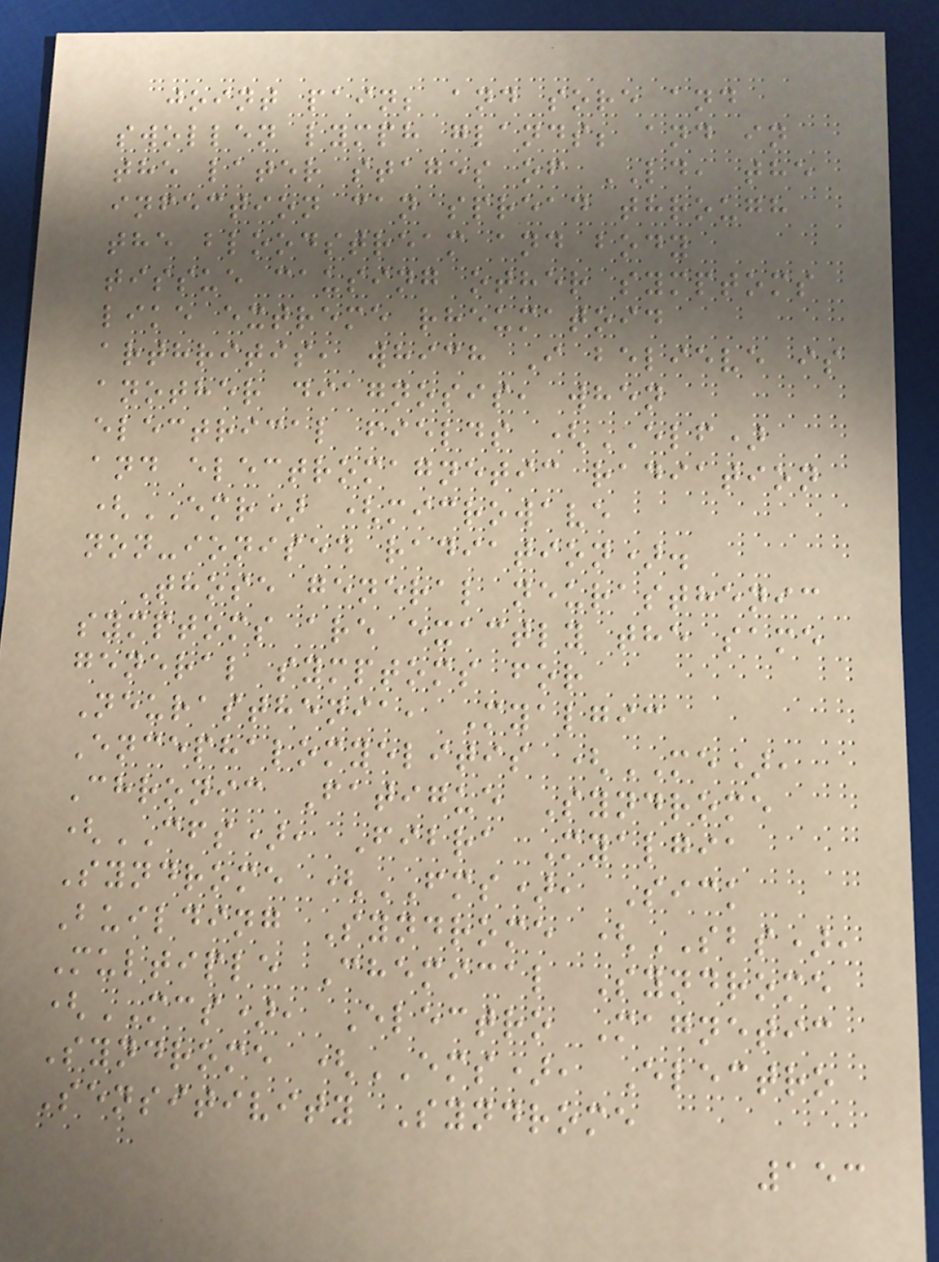joint pain; and sore and
swollen lymph glands; and in
the later stages of LD, the
infection can spread through
the bloodstream and body
tissue causing other symptoms
like extreme rheumatoid
arthritis, which I believe is
another diagnosis, when
electrical fields (ELF)
and electromagnetic radiation
(EMR) (microwave
non-ionised radiation).
Those general neurasthenic
symptoms are exactly the same
general symptoms for
Neurasthenia, Myalgic
Encephalomyelitis (ME),
Chronic Fatigue Syndrome
(CFS), Fibra Myalgia
Syndrome (FMS), Sick
Building Syndrome (SBS),
Multiple Chemical Syndrome
(MCS), Electro Magnetic
Syndrome (EMS), Electro
Sensitivity Syndrome
153
